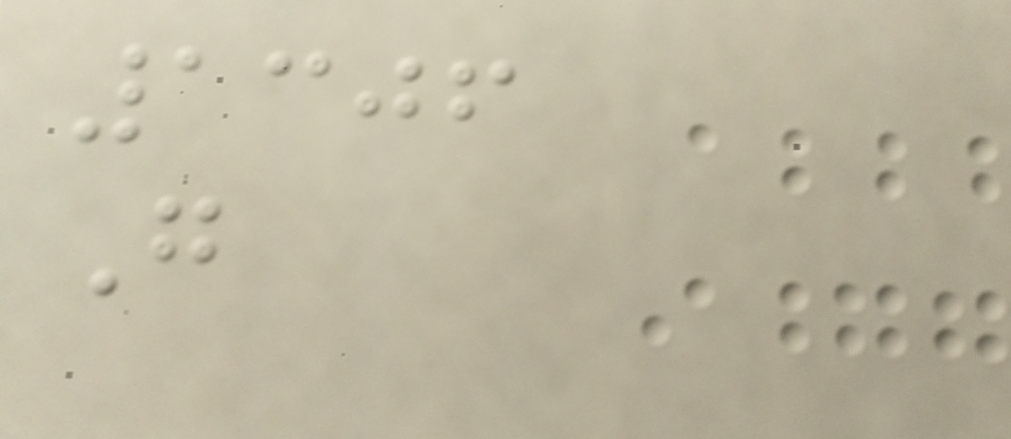1306
G
